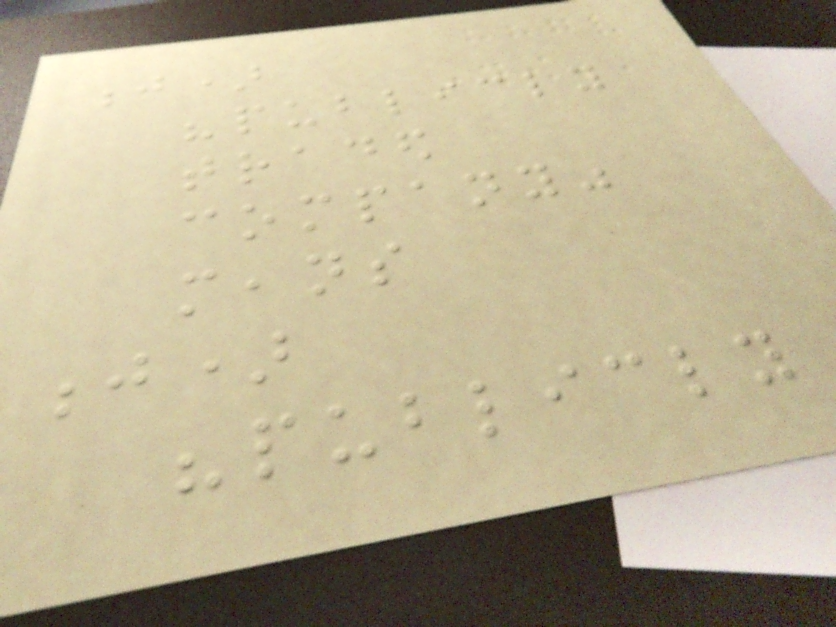j)
"publicly
traded
company"
means
j)
"publicly
